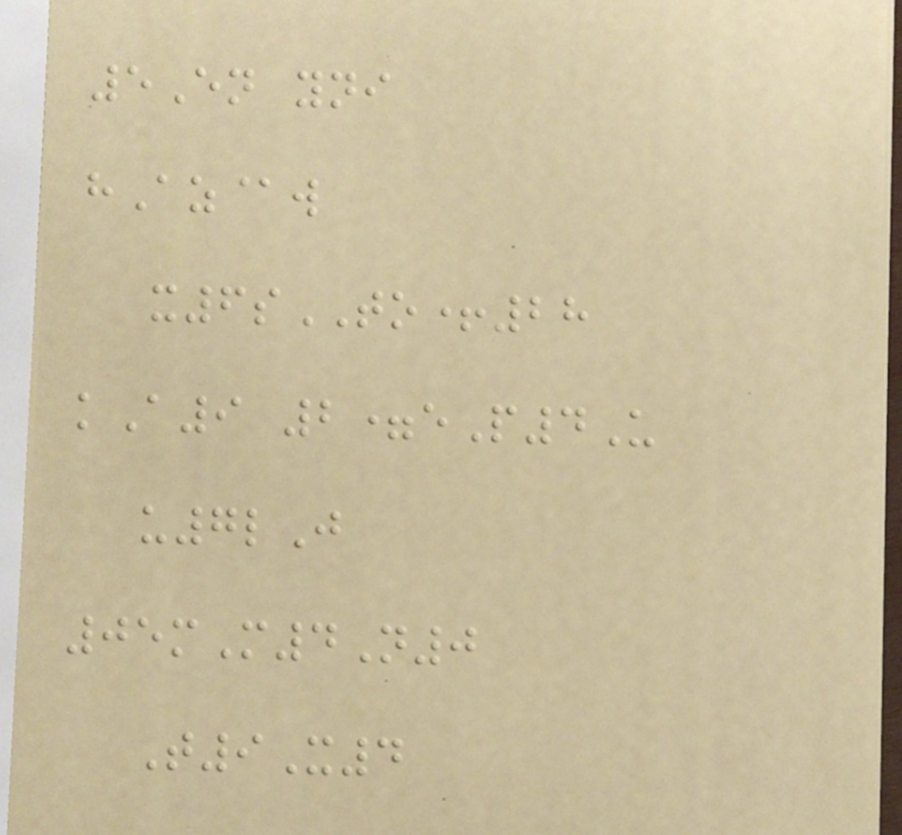5En yni
hAz@w
x6sTO+28
kA9 2=eP4U
u7lJ
05mM4N0
T9X4
